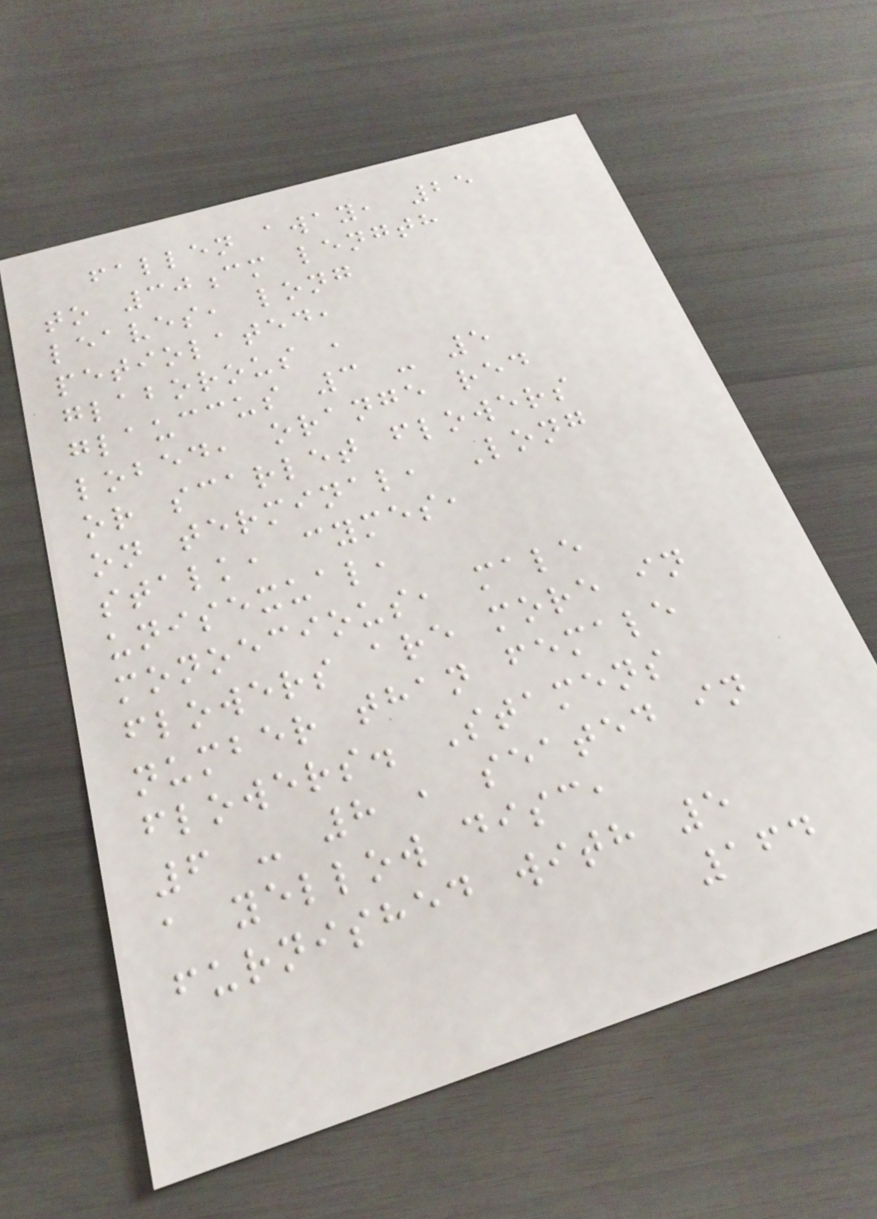fallen away, 25
to 30cm length
leaves, long
petiolated,
glaborous ,
glauccus 3 - 5
lobed, orange red
or scarlet flowers
on terminal, Long
stalk, cymes,
unisexual,
monoecious, male
flowers are more in
number than female
flowers. Stamens
6 - 8 , seated in
a yellow disc,
furnished with 5
164
